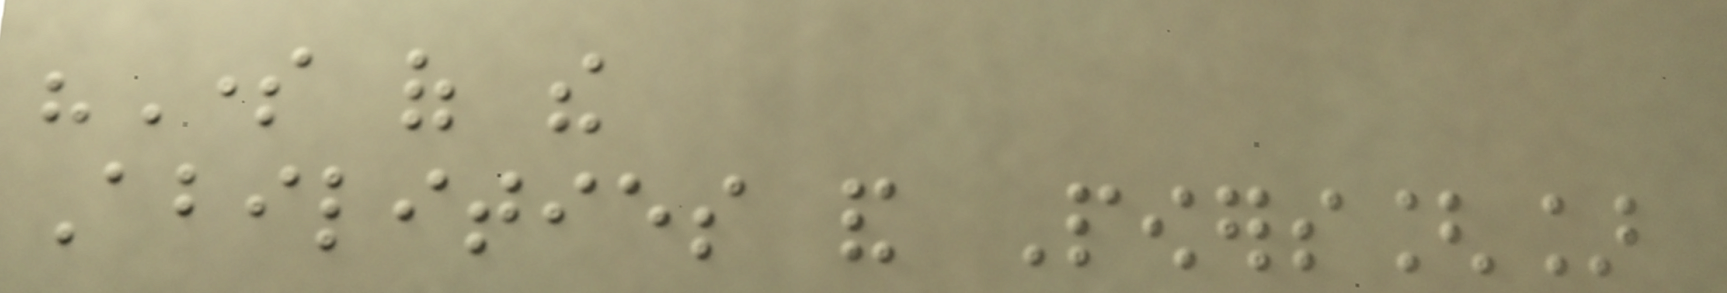"Some of the
Abilities and Powers[]
